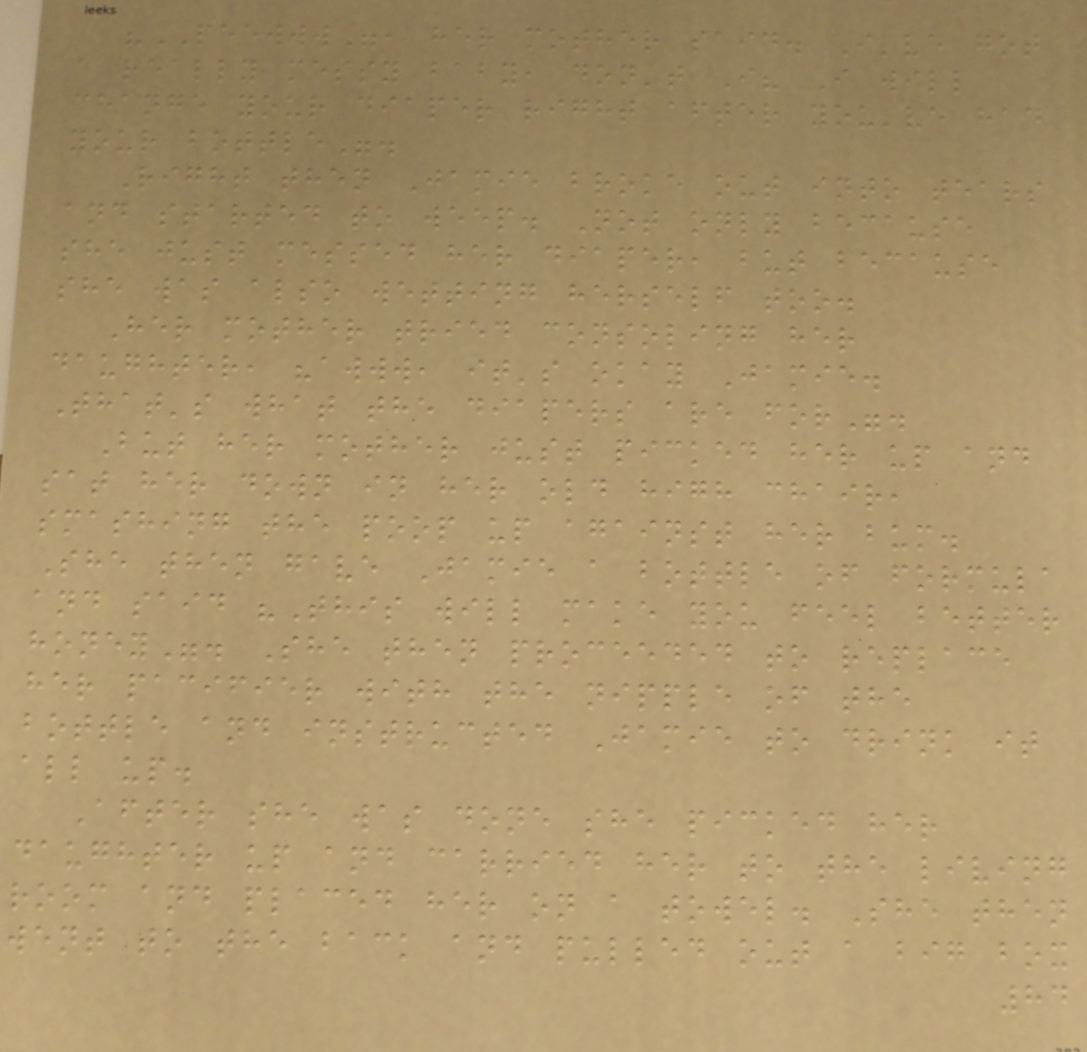"PEEWWW", her mother said. I've got
a really messy baby, don't I? I will
change your diaper right after you've had
your bottle".
Right then Jamie broke out into tears
and started to weep. Not only because
she just messed her diaper, but because
she was also wetting herself too.
Her mother tried consoling her
daughter, "awww, it's okay Jamie.
That's what the diapers are for".
But her mother just picked her up and
sat her down in her old high chair,
smashing the poop up against her bum.
She then gave Jamie a bottle of formula
and said "This will make you feel better
honey". She then proceeded to replace
her pacifier with the nipple of the
bottle and instructed Jamie to drink it
all up.
After she was done she picked her
daughter up and carried her to the living
room and placed her on a towel. She then
went to the back and pulled out a big box
84
